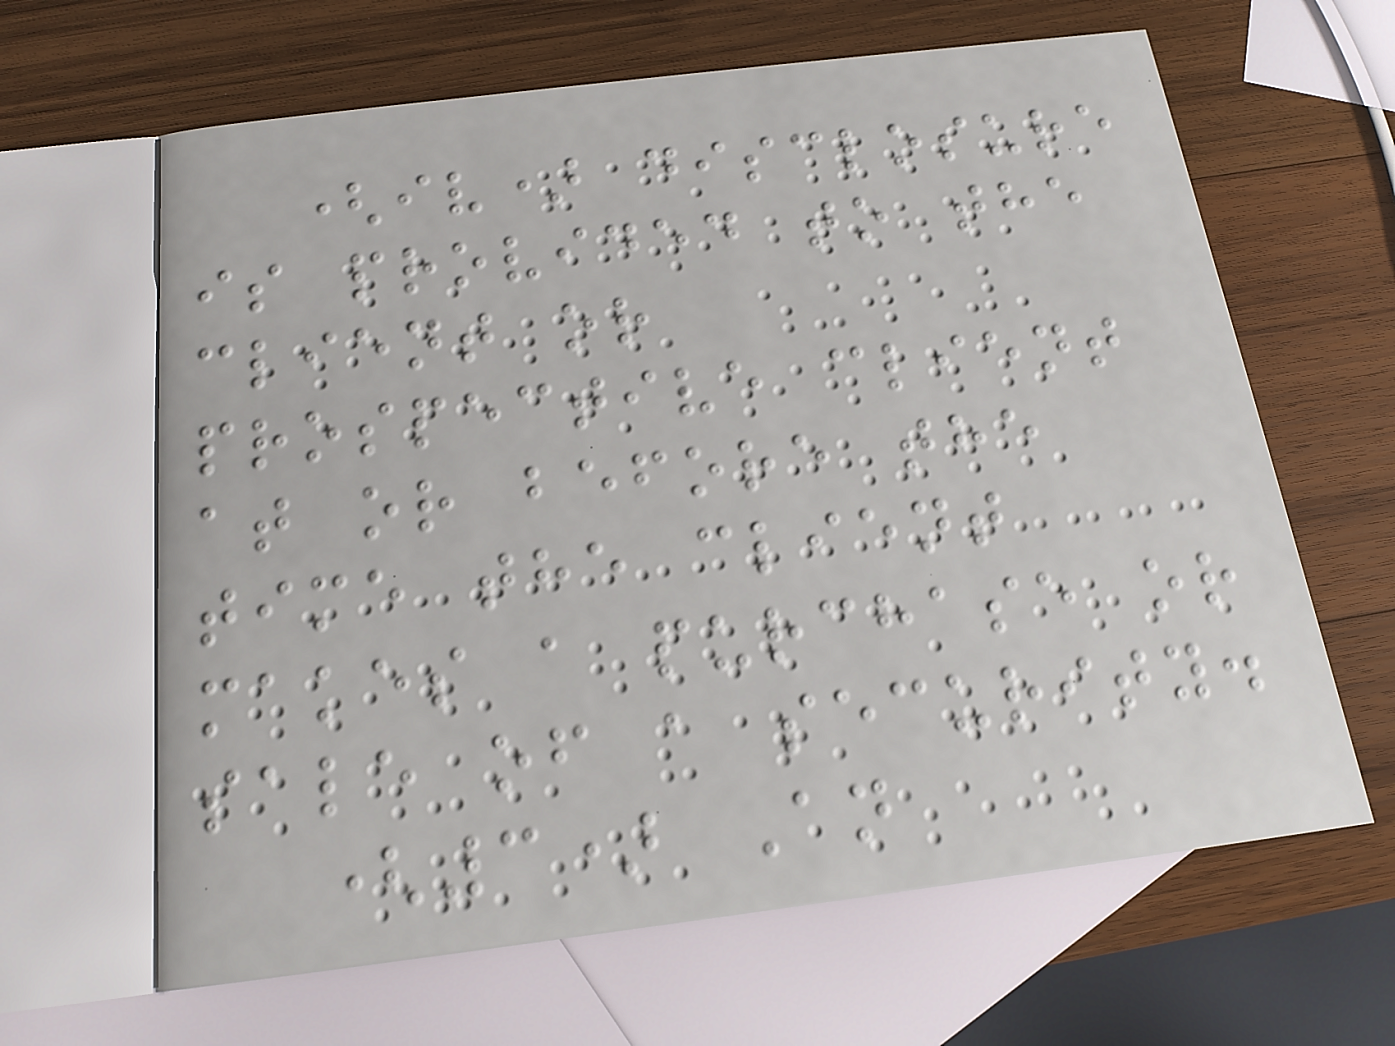(iv) disclosure
is provided to the
client or
prospective client
at or before the
time the client
makes a purchase or
sale of a security.
(3) An
